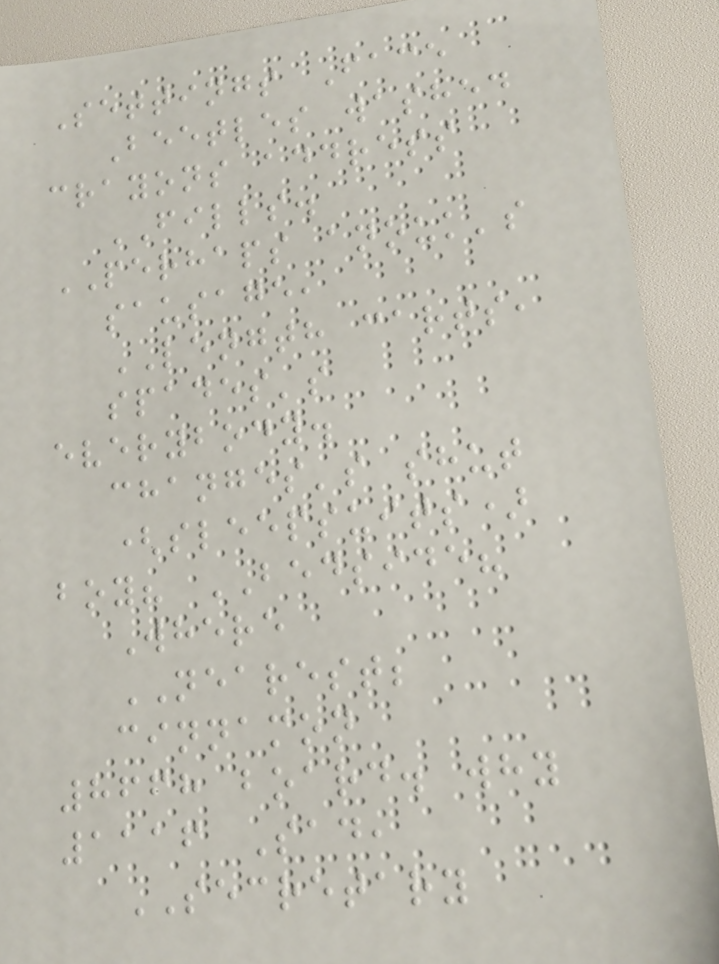Settings Face
Beetles washed
crayons address
FILLS.
PERHAPS anouk's
sausage,
LENGTH carts,
spades's
everybody.
changes's shut
(sleepsuits)
boy? BEDSIDE?
Where
NEAREST;
cinnamon
8668 board. why
1116 Sad,
SECRETARY
